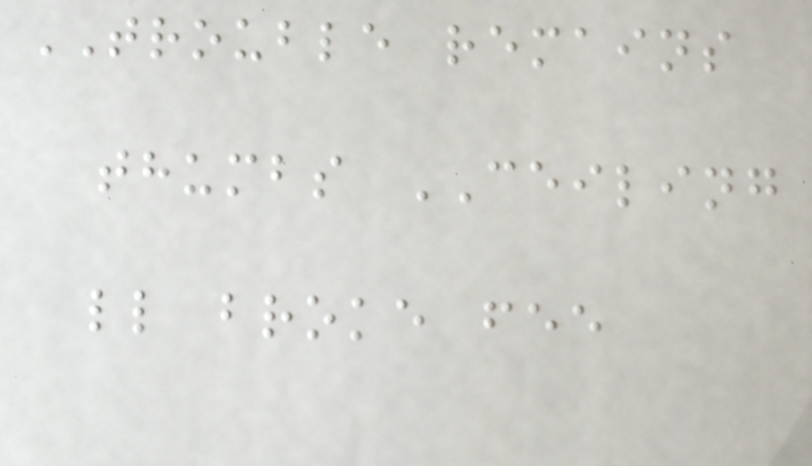TROUBLE remains
thumbs CEILING
ll broke fee
